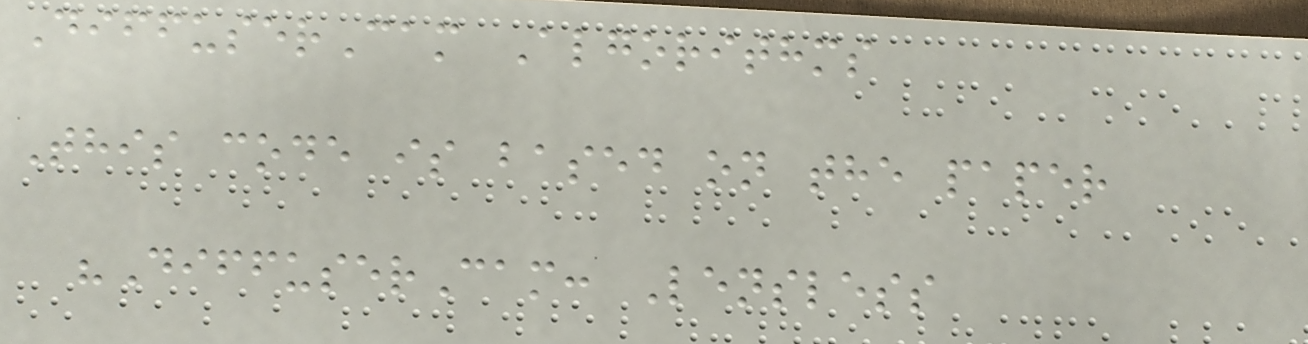DiffuserCam Algorithms
This code is based on the paper
"DiffuserCam: Lensless
